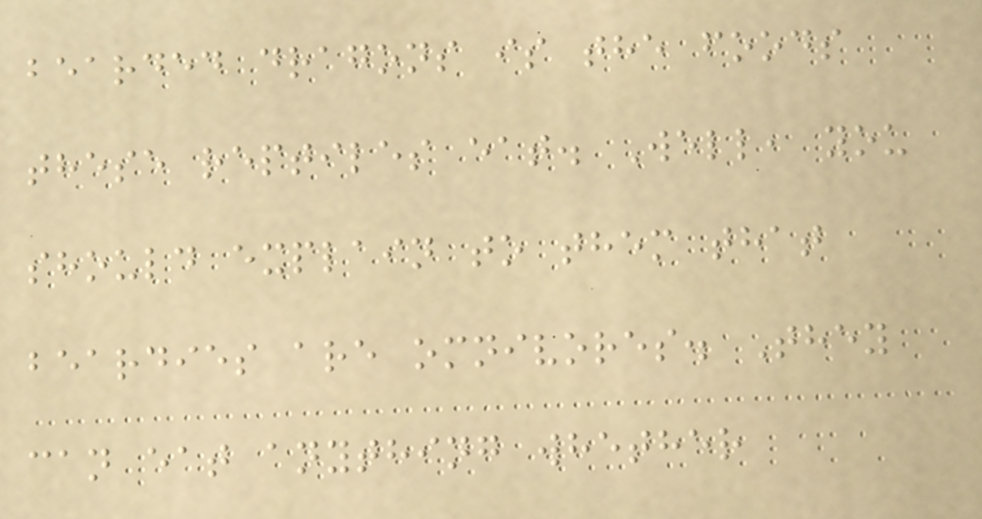bearded dragons is the foods
these reptiles eat. Well, you
should explain to them that
beardies are omnivores. They
can eat anything whether
